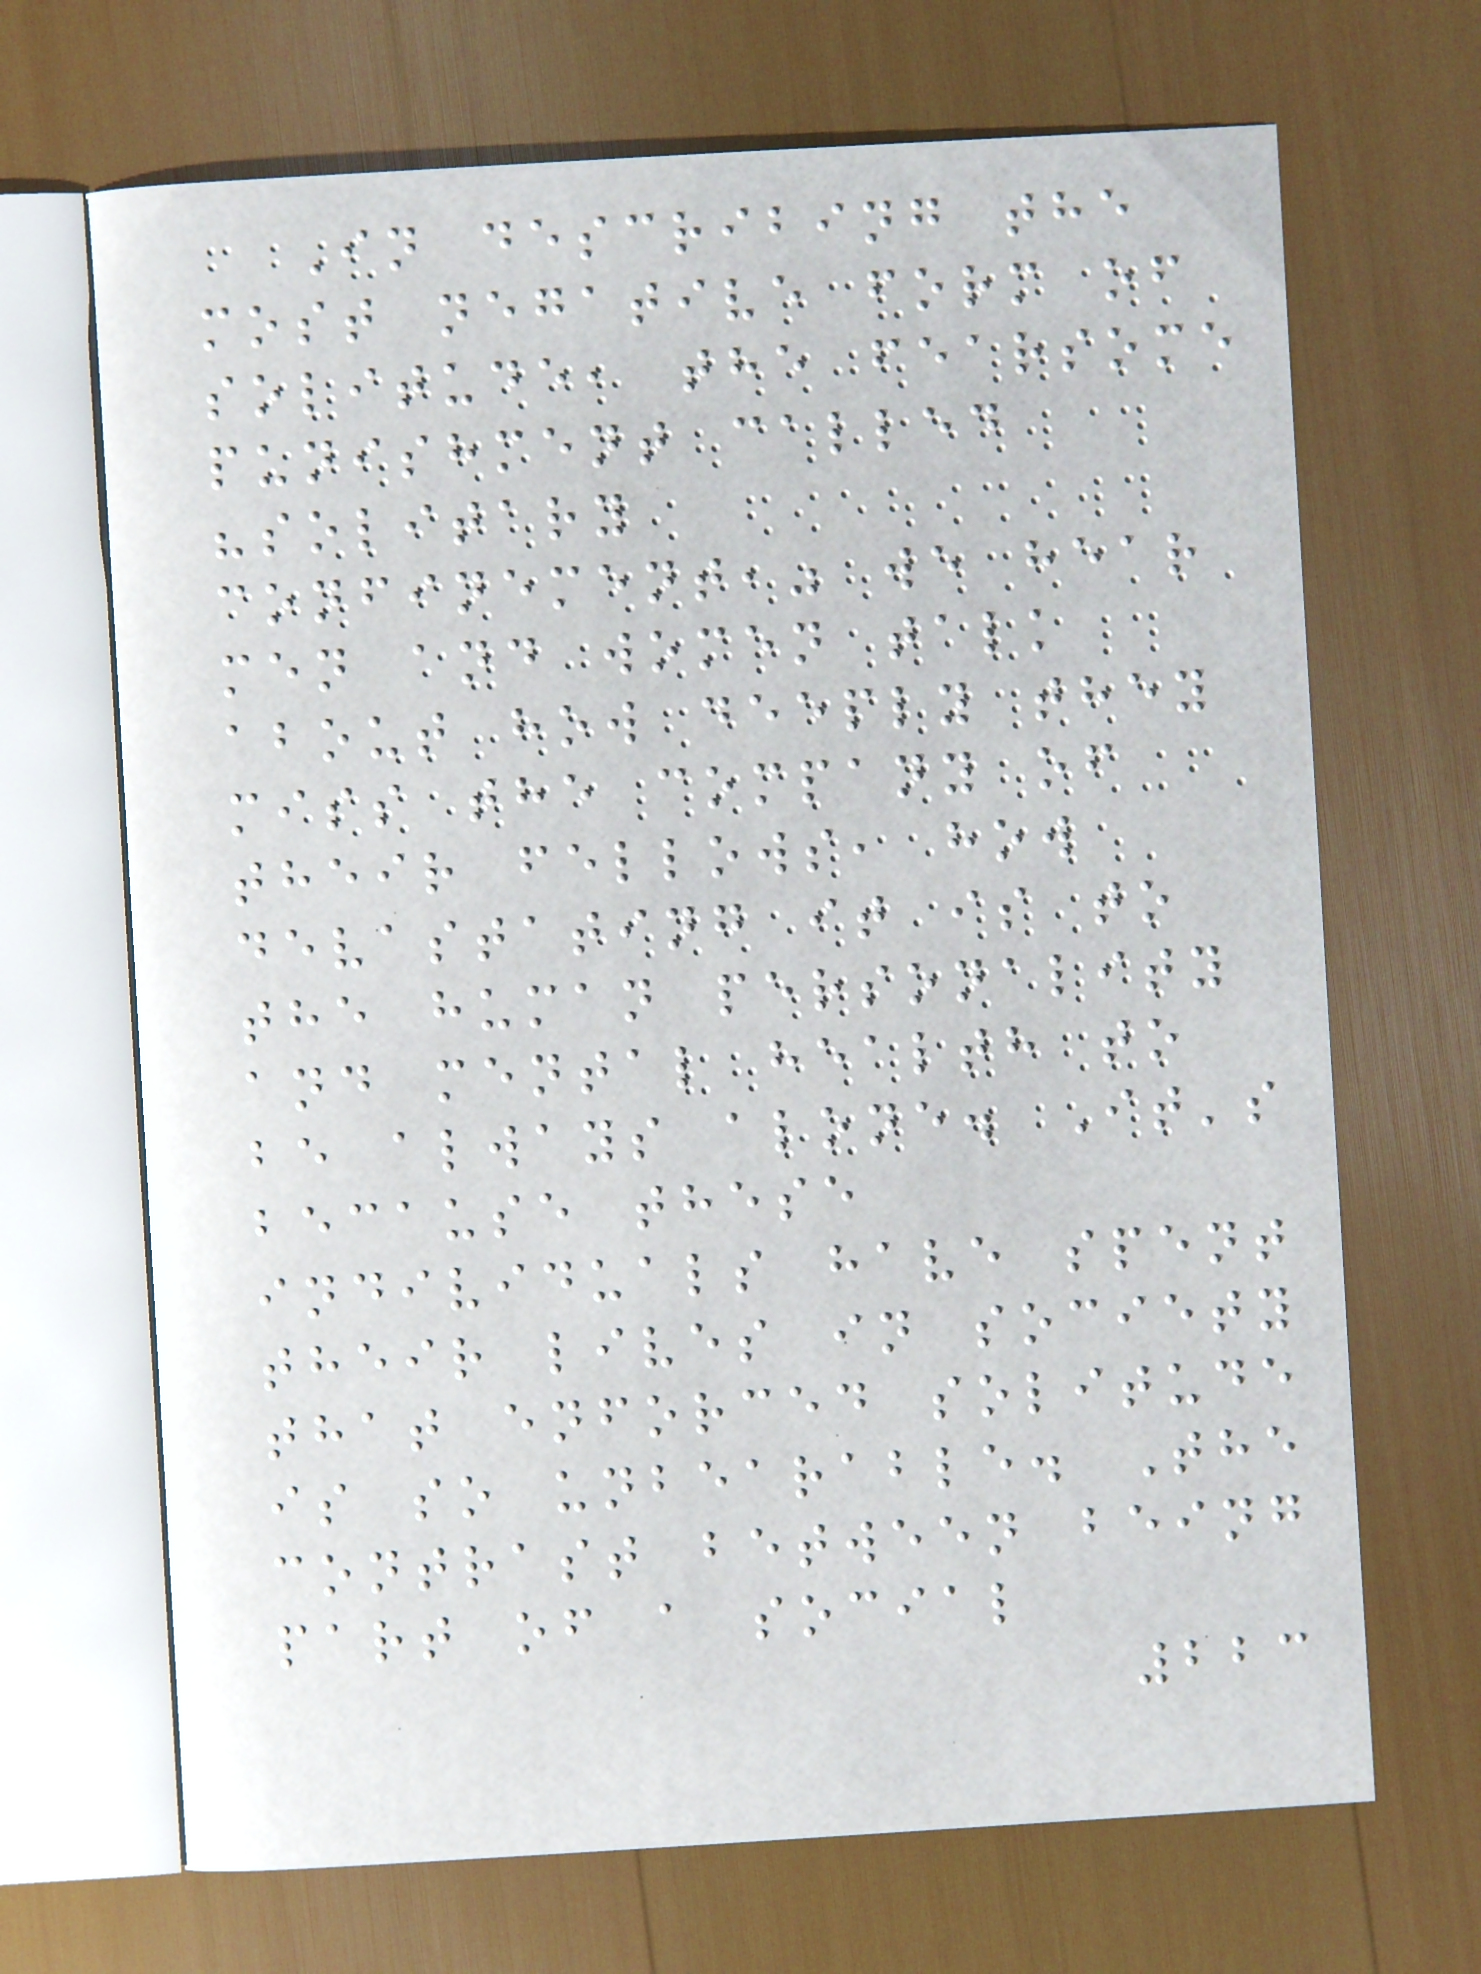In describing the
most negative form of
solitude, the fearsome
punishment called
"solitary
confinement," we hear
men and women talk
about how deeply they
miss the company of
their fellows, how
devastating it is to
the human personality
and mental health to
be always alone. It's
because these
individuals have spent
their lives in society
that enforced solitude
is so unbearable. The
contrast between being
part of a social
223
